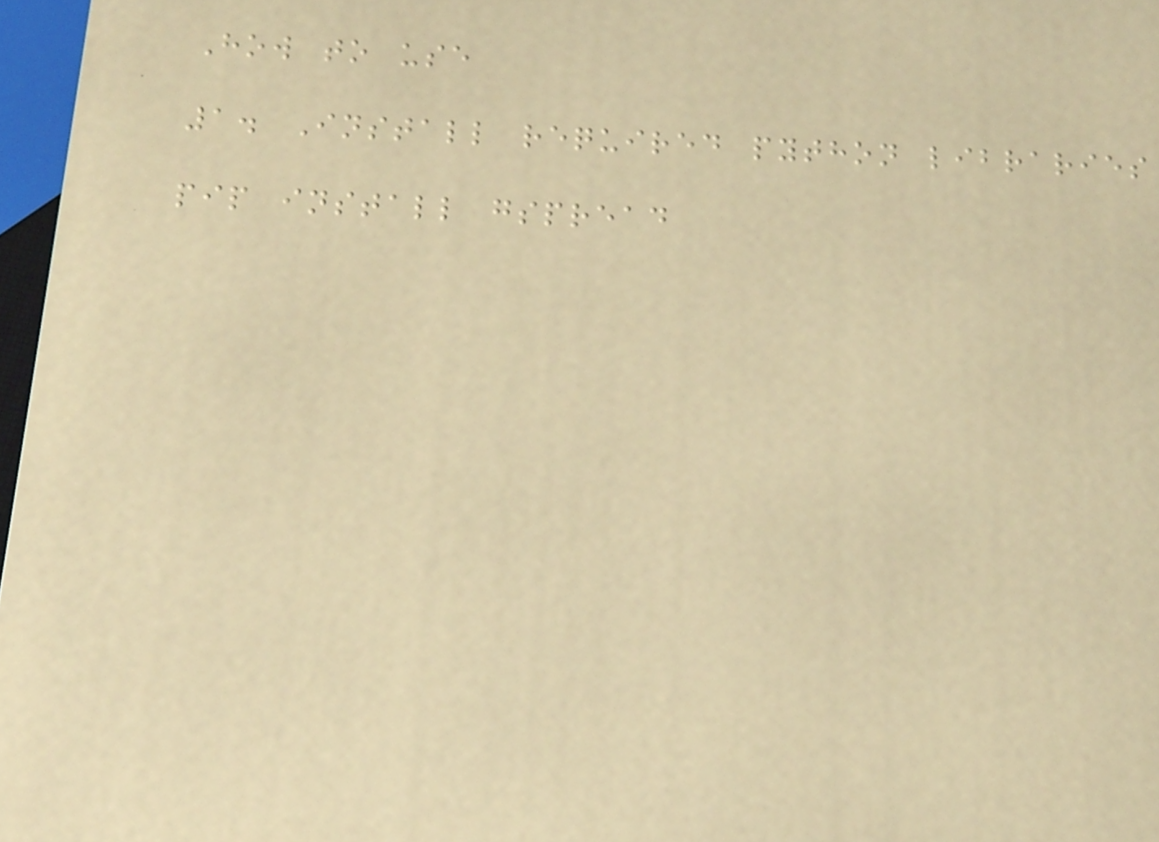How to use
1. Install required python libraries
pip install gspread
